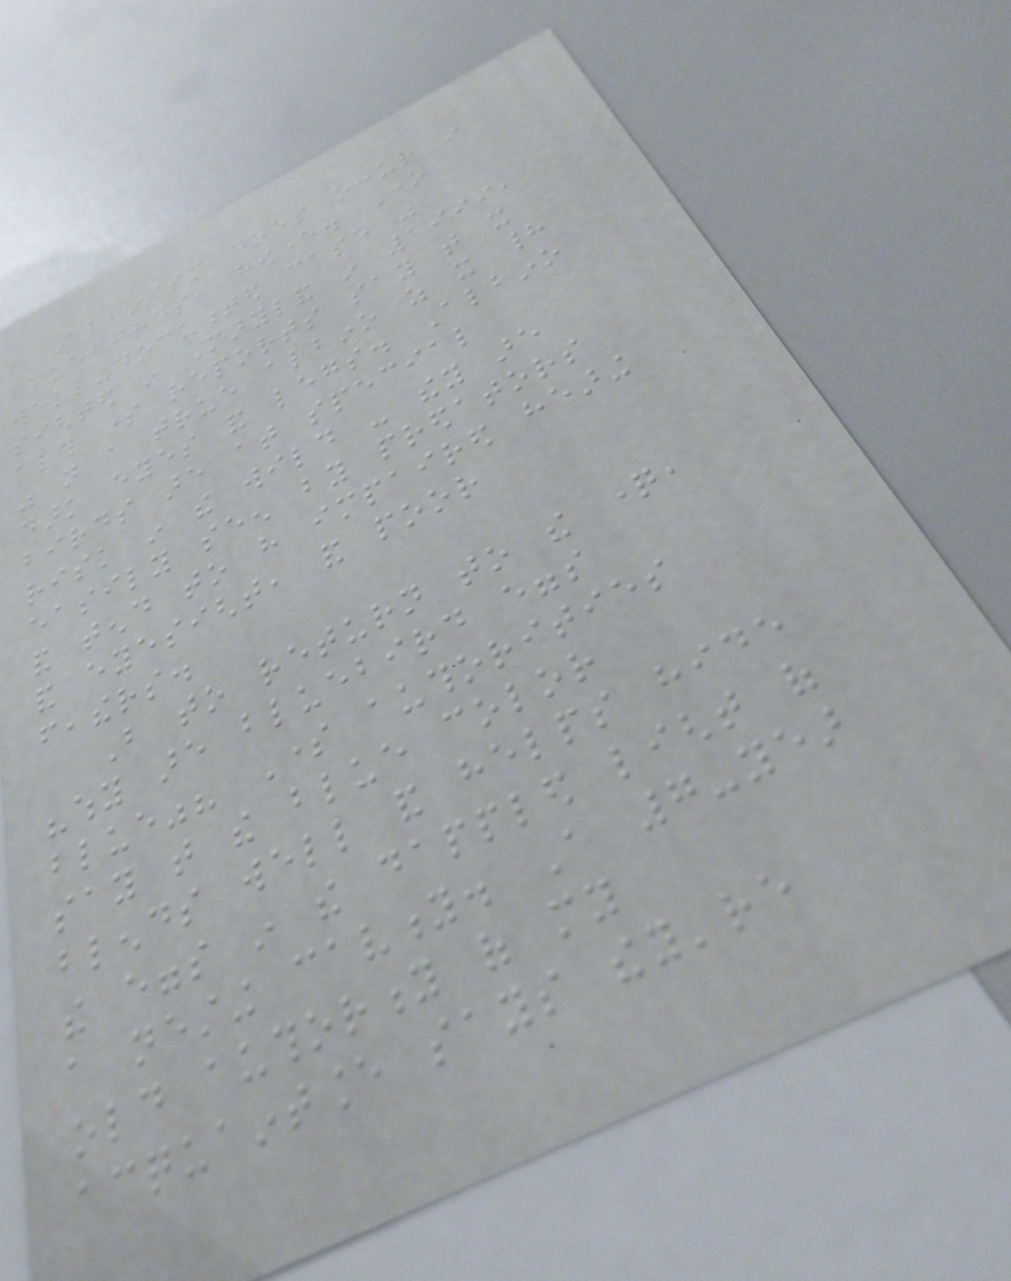Albinism does occur in
bluebirds, however. One
well-documented case was
sighted in Maryland in 1999,
although some reports say that it
was not a true albino as it had
dark eyes and legs. Albino
birds are at special
risk in the wild - they are
easily seen by predators
and tend to have impaired hearing
and eyesight, and poor
feathers.
But to return to the question,
"why are bluebird eggs
blue"? Some authorities
say that the blue color
blends well and helps hide
the eggs in the dappled light of
a nesting cavity. A 7-year
old authority of my
acquaintance says they're
